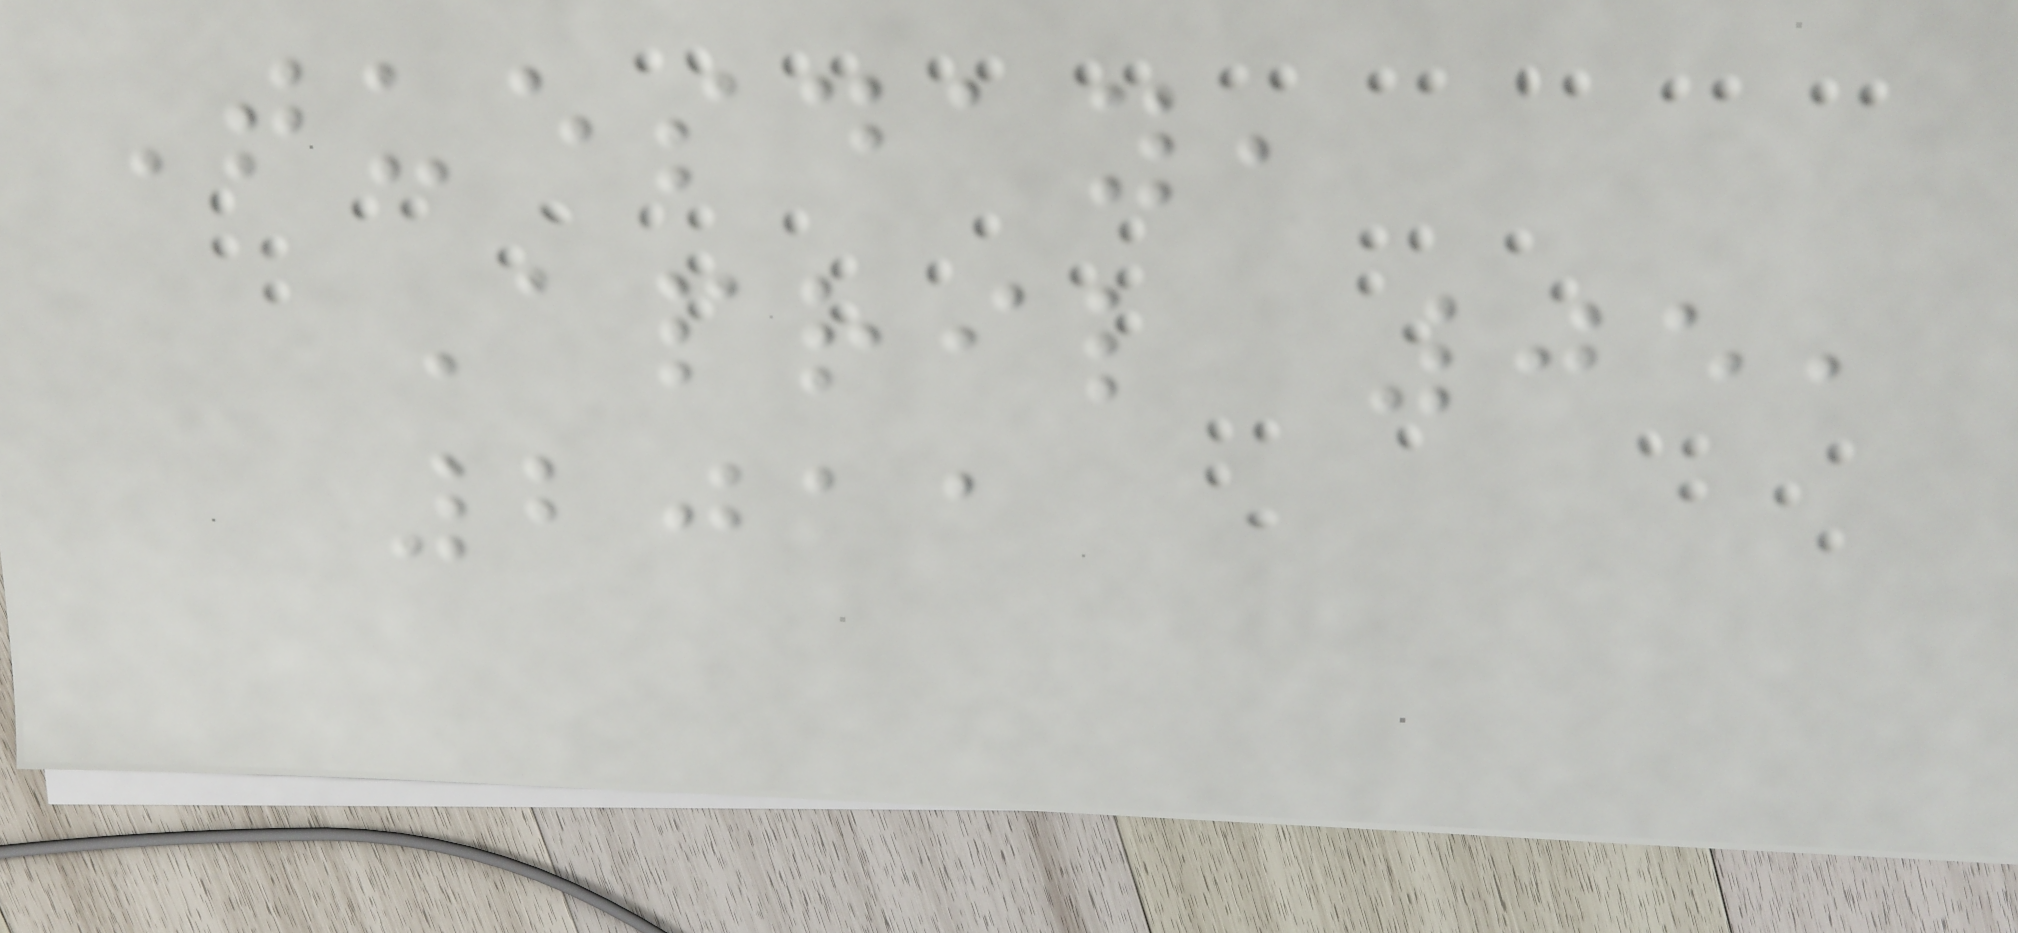Tuesday,
April 05,
2011
